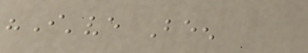"I've Been
